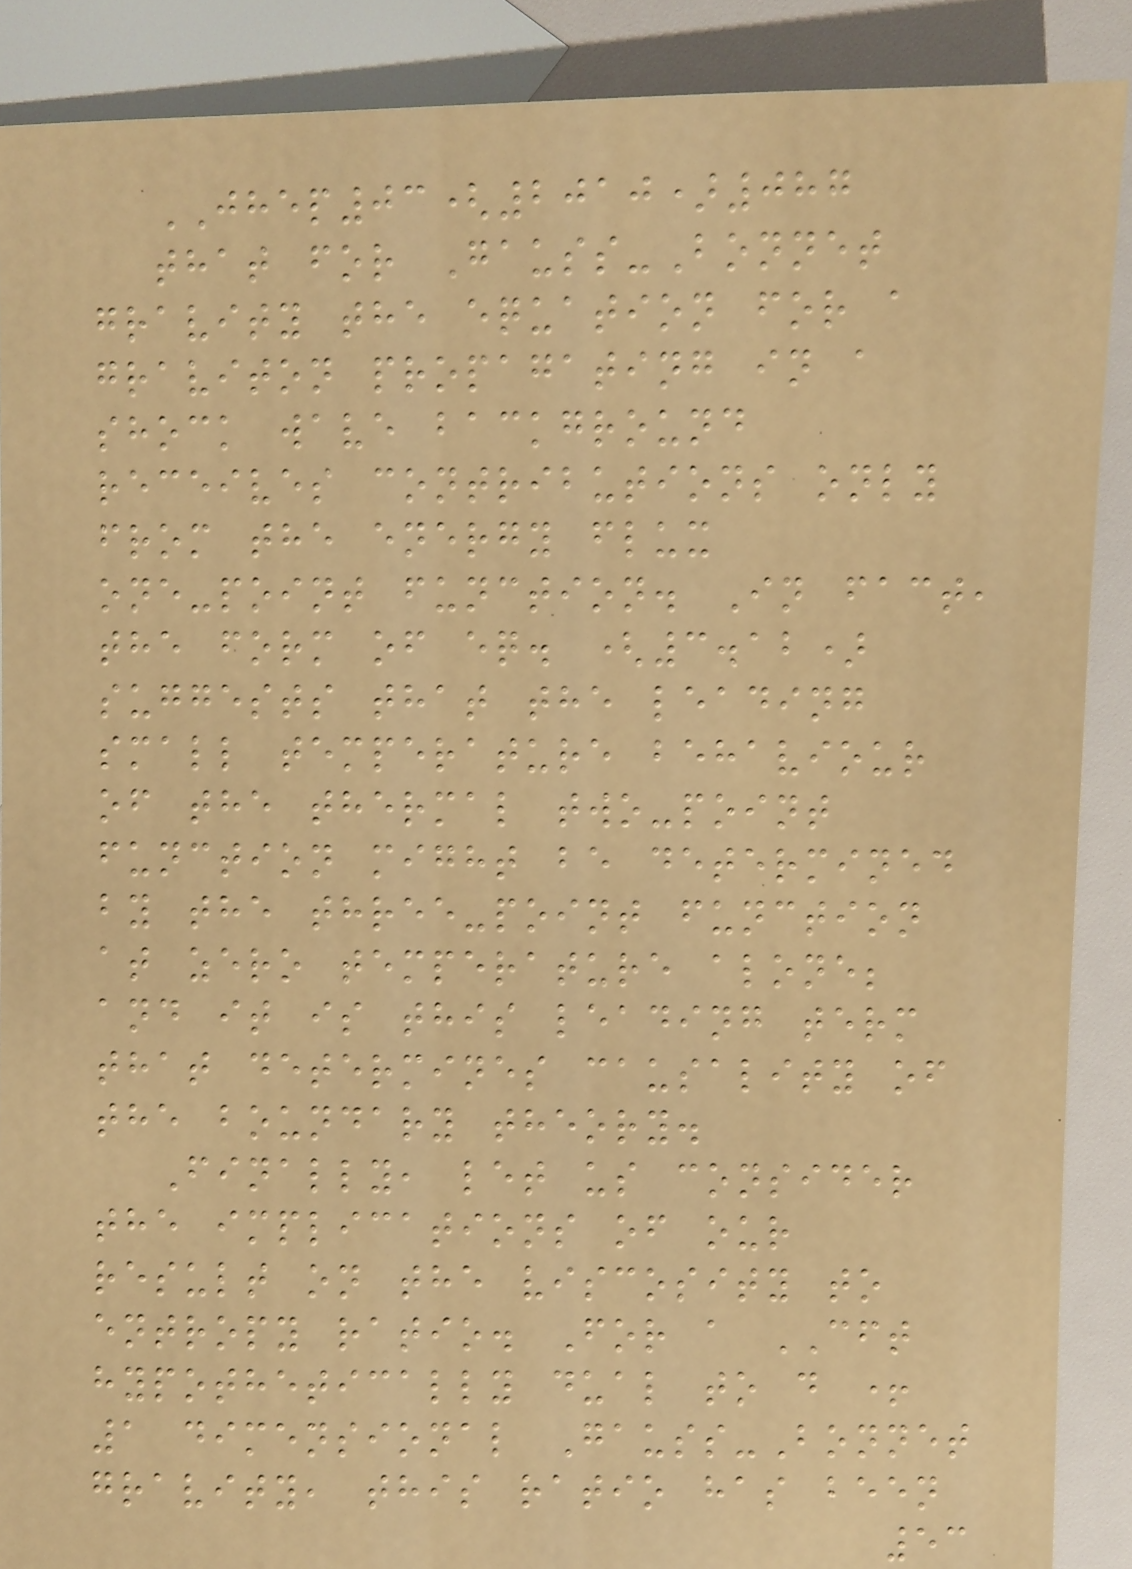JHEP03(2010)087
that for Gauss-Bonnet
gravity the equation for a
graviton propagating in a
shock wave background
receives contributions only
from the energy flux
one-point function. In fact,
the form of eq. (3.12)
suggests that the leading
small temperature behaviour
of the thermal two-point
function might be determined
by the three-point function
at zero temperature alone;
and it is this leading term
that determines causality of
the boundary theory.
Finally, let us consider
the implications of our
result on the viscosity to
entropy ratio. For a CFT
hypothetically dual to d +
1 dimensional Gauss-Bonnet
gravity, this ratio has been
53
